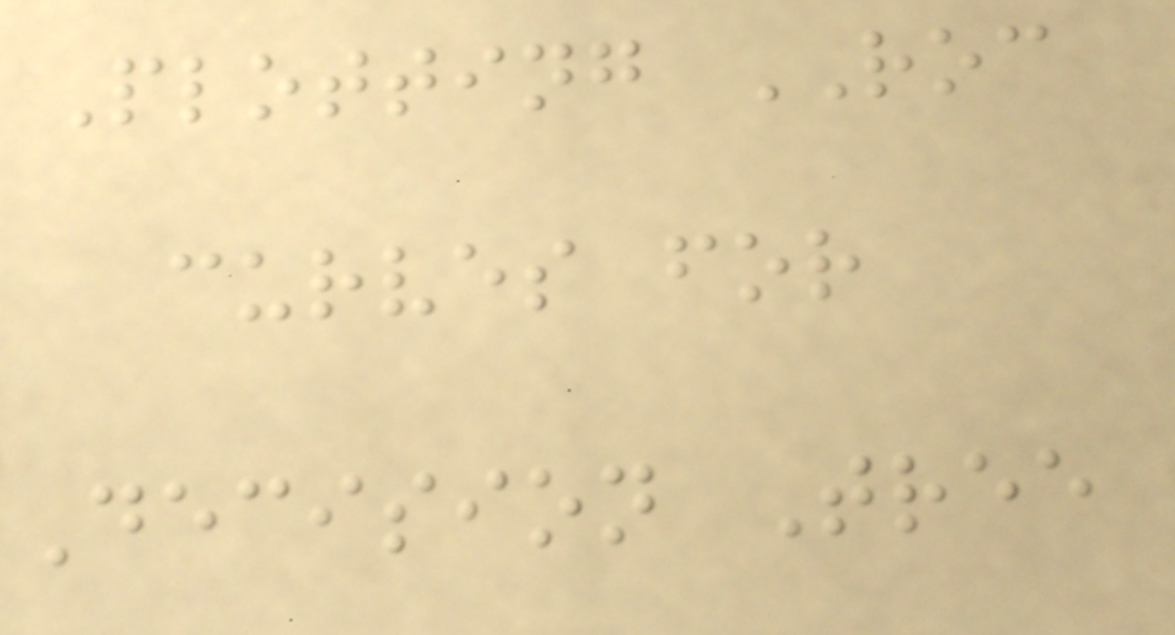Plotting ROC
curves for
Decision Tree
